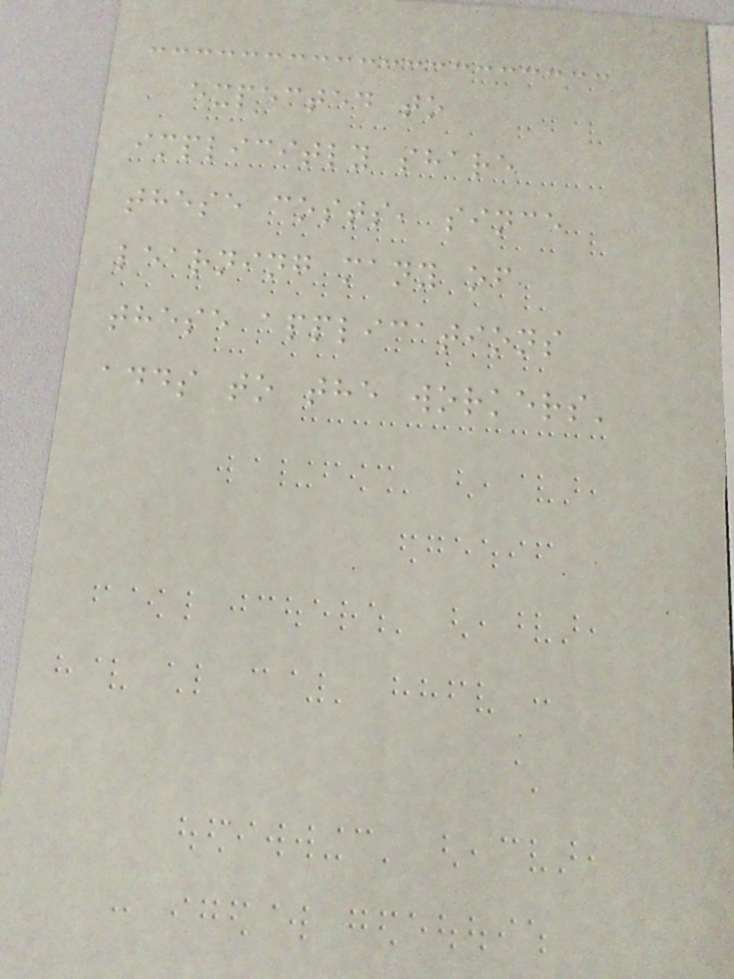expected to
implicitly share
these costs, since
learning many of
these applications
adds to the workers'
